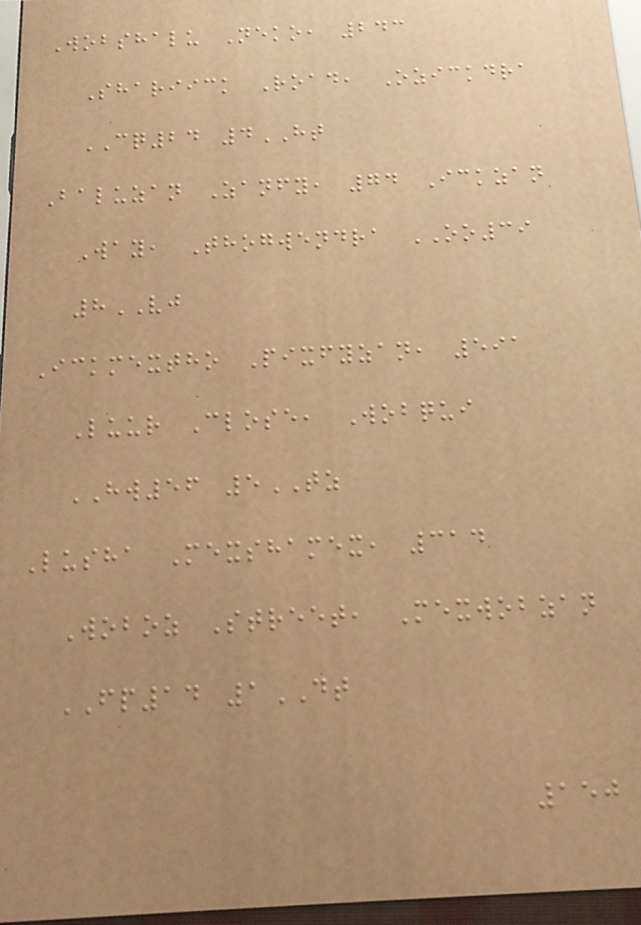Wobshalu Neko, 243
Shariick Road, Ozickdra
CQ24 4HT
Baluzan Zanfy, 74 Ickzan
Way, Thogwendra OO39
8VJ
Ickmextho Pixfyzan, 591
Luur Close, Wobqui
HW56 5TZ
Lusha Mexshamex, 314
Woboz Street, Mexwobzan
FP14 1DT
150
